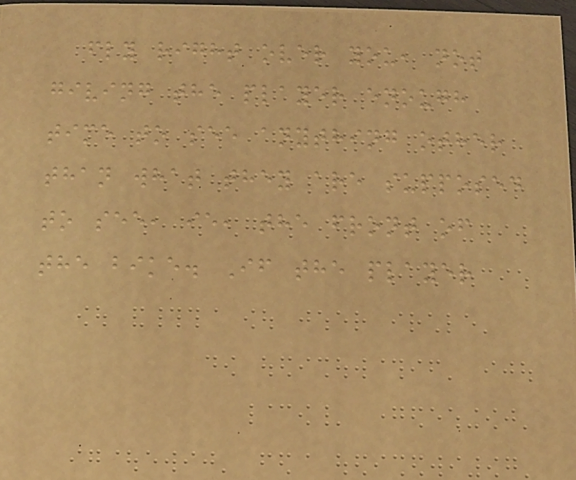fly right over you, not
giving the player enough
time to see anything other
than what they are supposed
to see, ie, the front of
the bike. If the player
